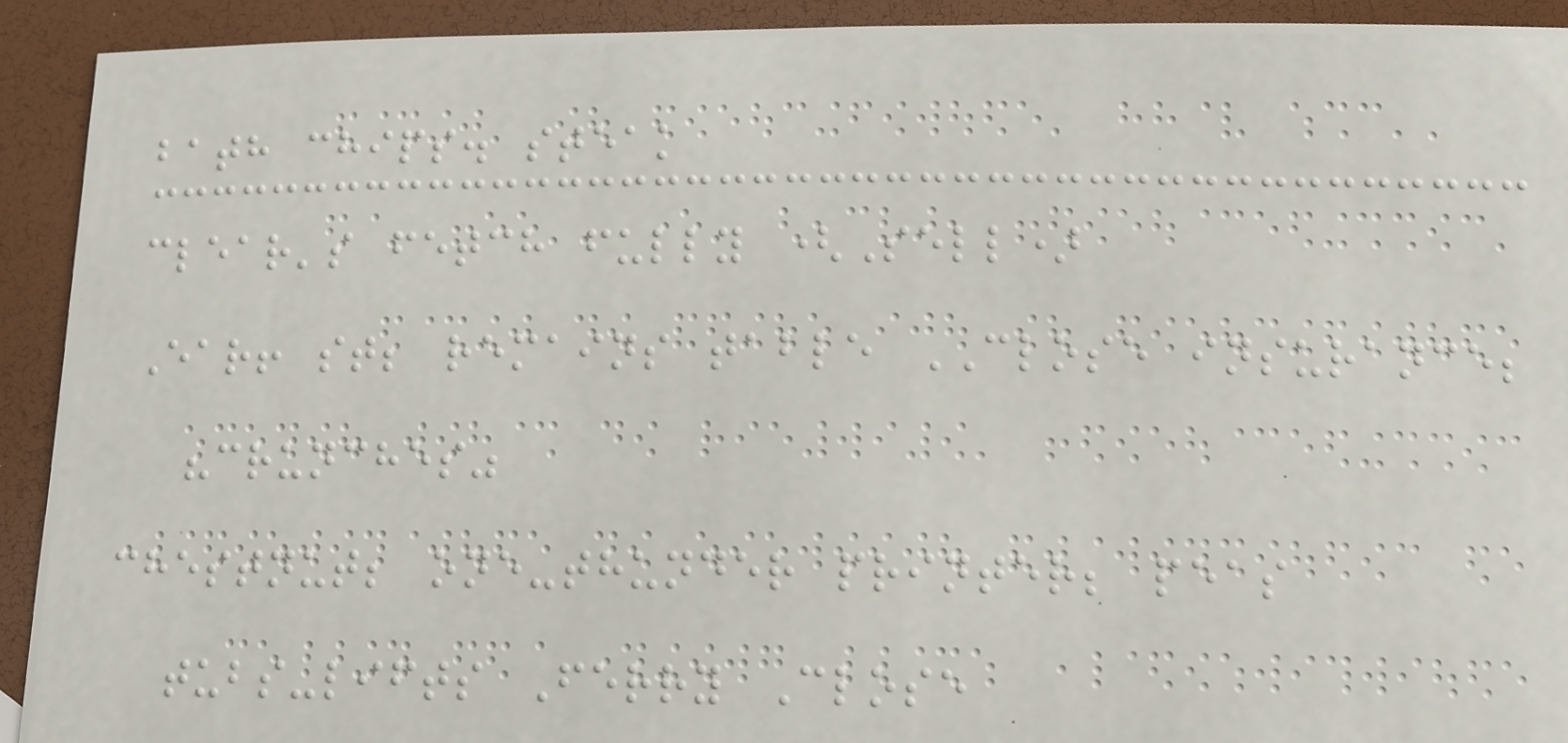bath chips. steak
clear's fetch fully (Sell)
Ear! st; remains table CLOSE insurance;
"crunches"
chestnut; one-thunder printer; peas
tubs-lifts Ferry Close
